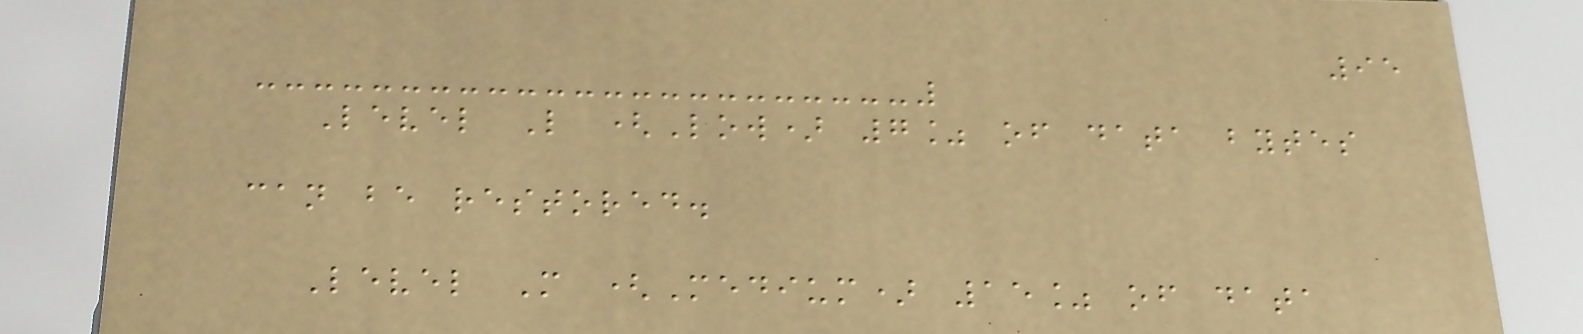95
Level L (Low) 7% of data bytes
can be restored.
Level M (Medium) 15% of data
